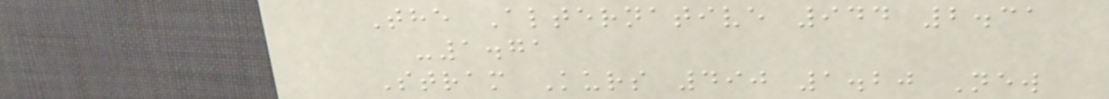The Alternative 944 2.31
-1.71
Stram Kurs 490 1.20 New
